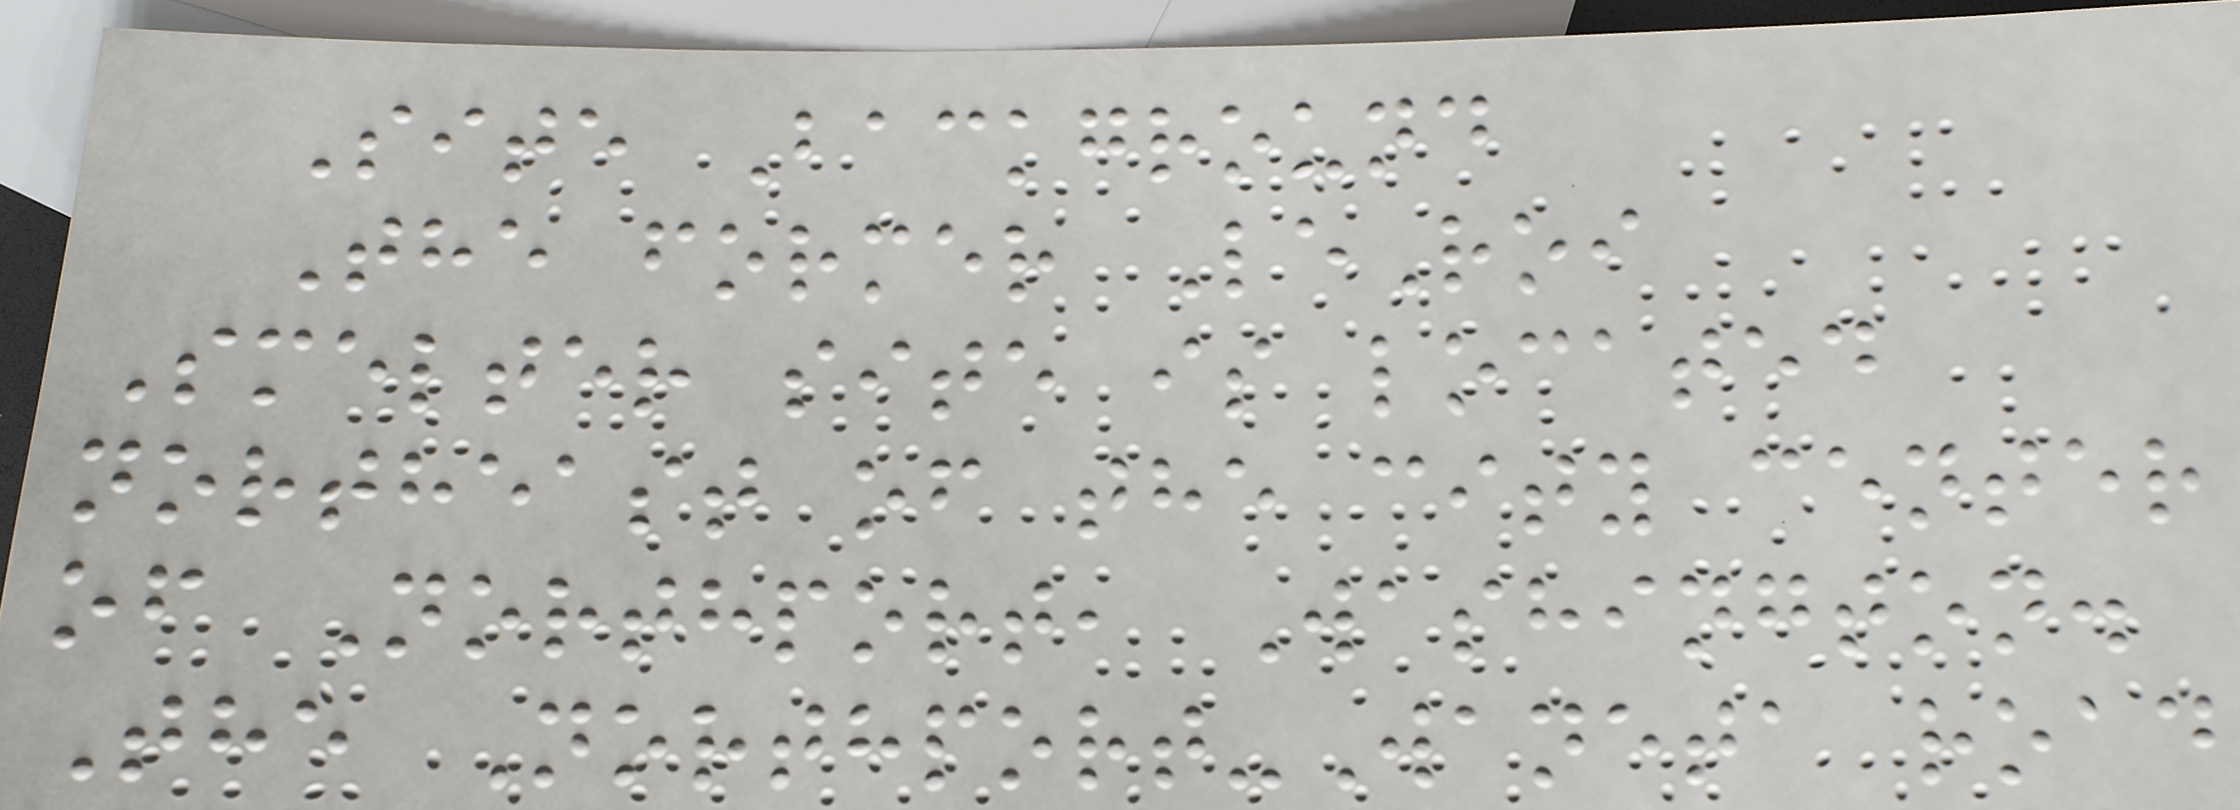Site Background
The former LeRoi
Smelter site is located
northeast of the city center
of Northport, Washington.
The Northport-Waneta road
